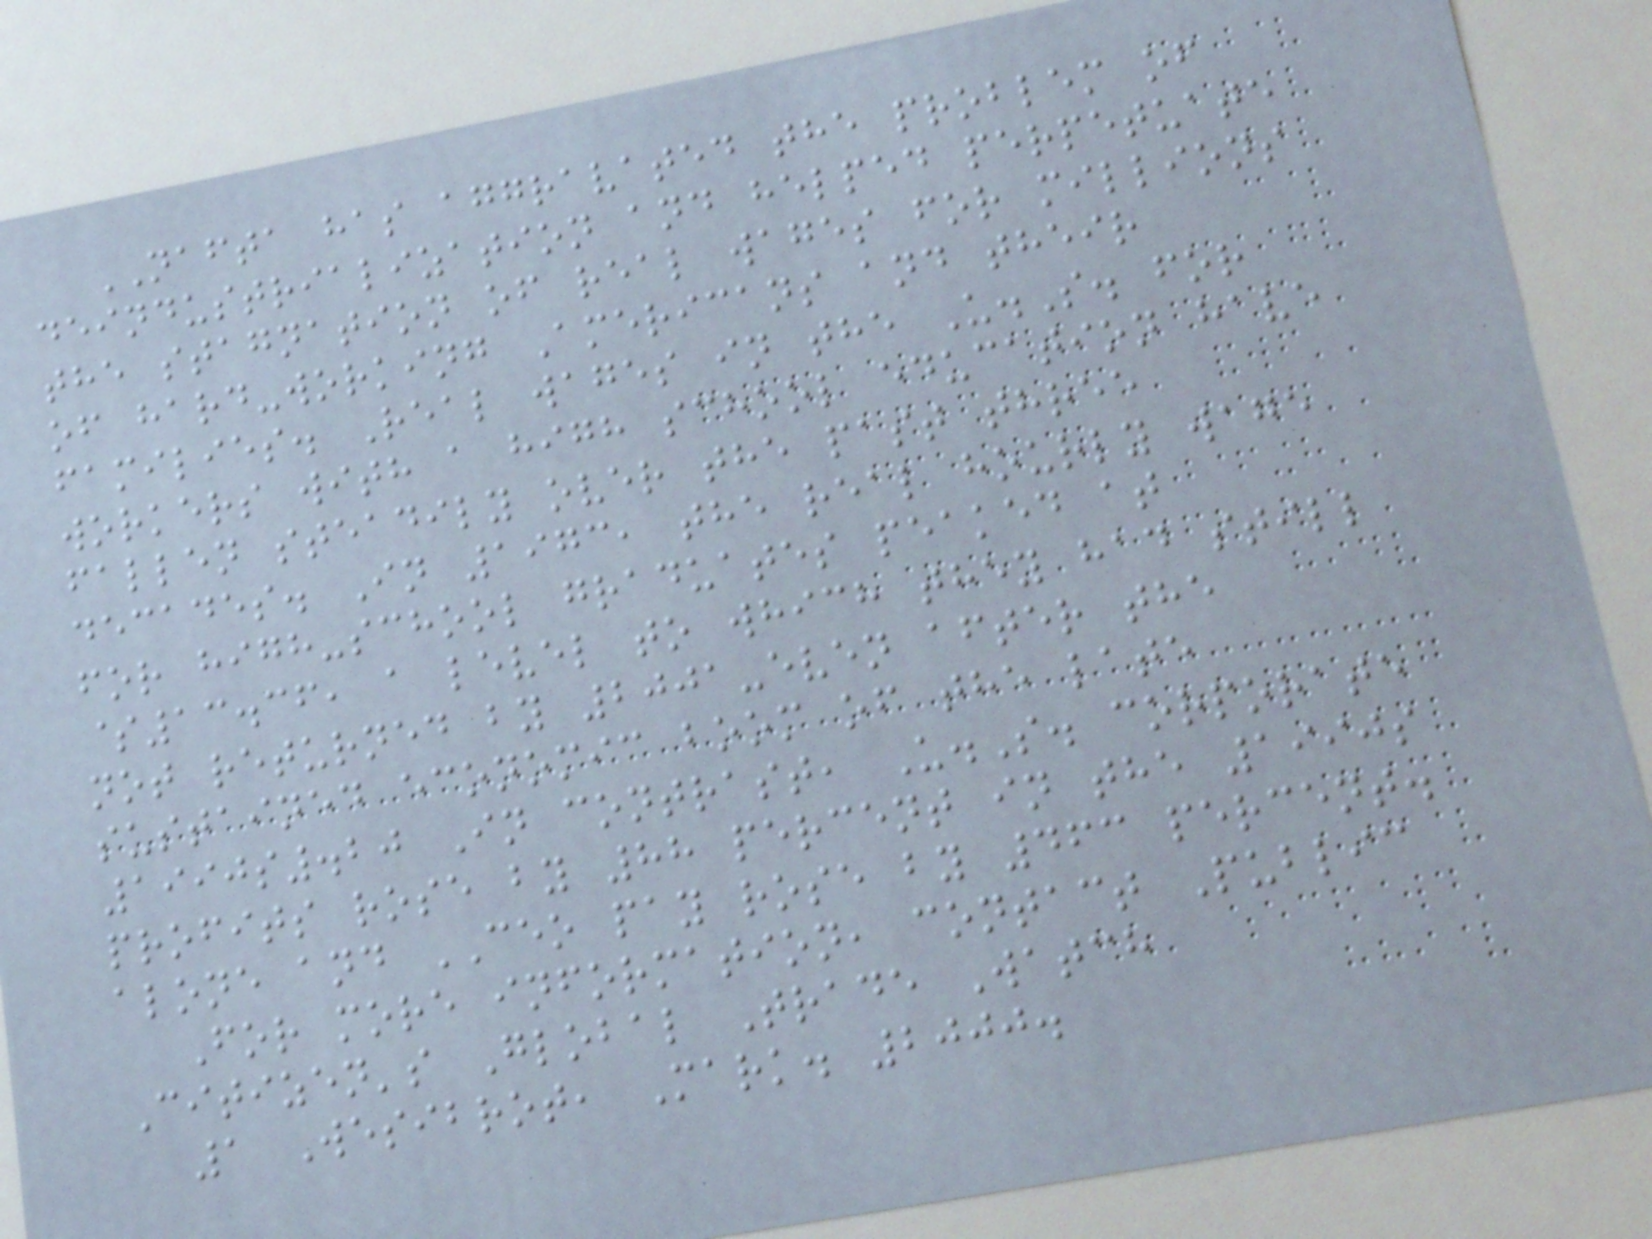NAFTA has aggravated the problem of
deindustrialization and helped perpetuate
the stagnation of real wages for millions
of hard-working Americans and their
families. Real wages in the U.S. for
workers with a high school education have
fallen steadily over the past three
decades. In 1973, the real hourly wage
for high-school graduates peaked at
$13.36, a level to which they had still
not returned by 2001-even after the
sustained economic boom of the late
1990s.20 In contrast, U.S. corporate
profits rose by 88 percent in the 1990s
alone and CEO pay rose by 463 percent.
For more information, contact Public
Citizen's Global Trade Watch
1 Wesibrot, Mark. 2000.
